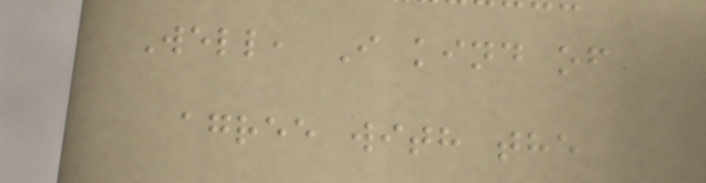Well, I kind of
agree with the
